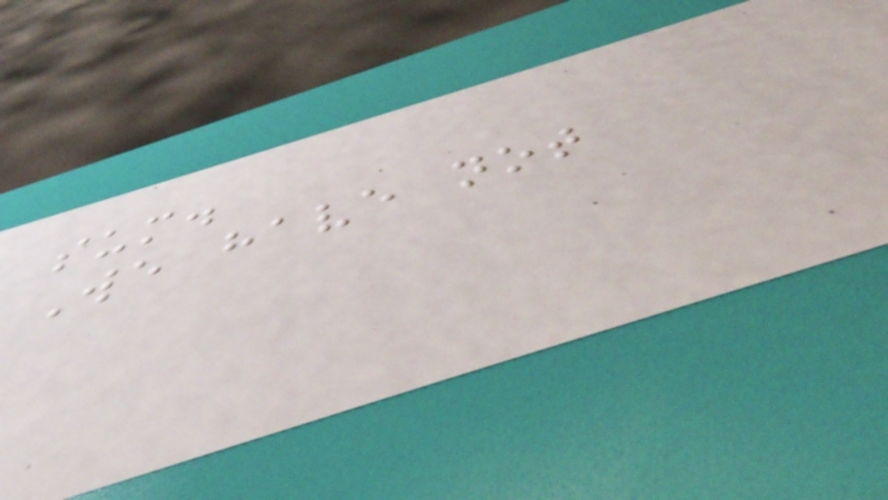sum.
We have not
